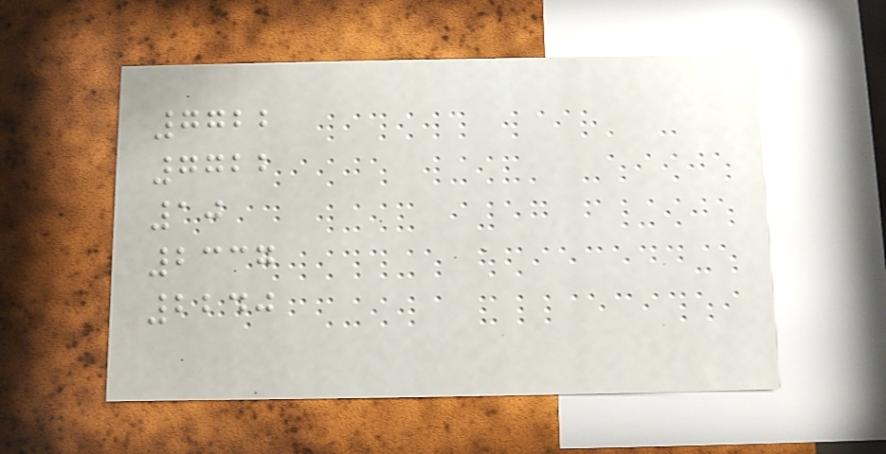7722
7722
10
2337
2240
